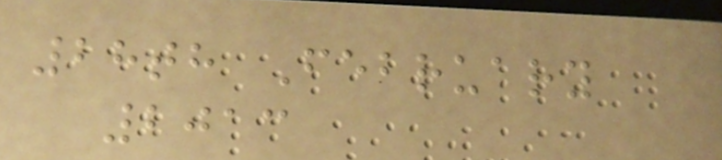28th February
2013
